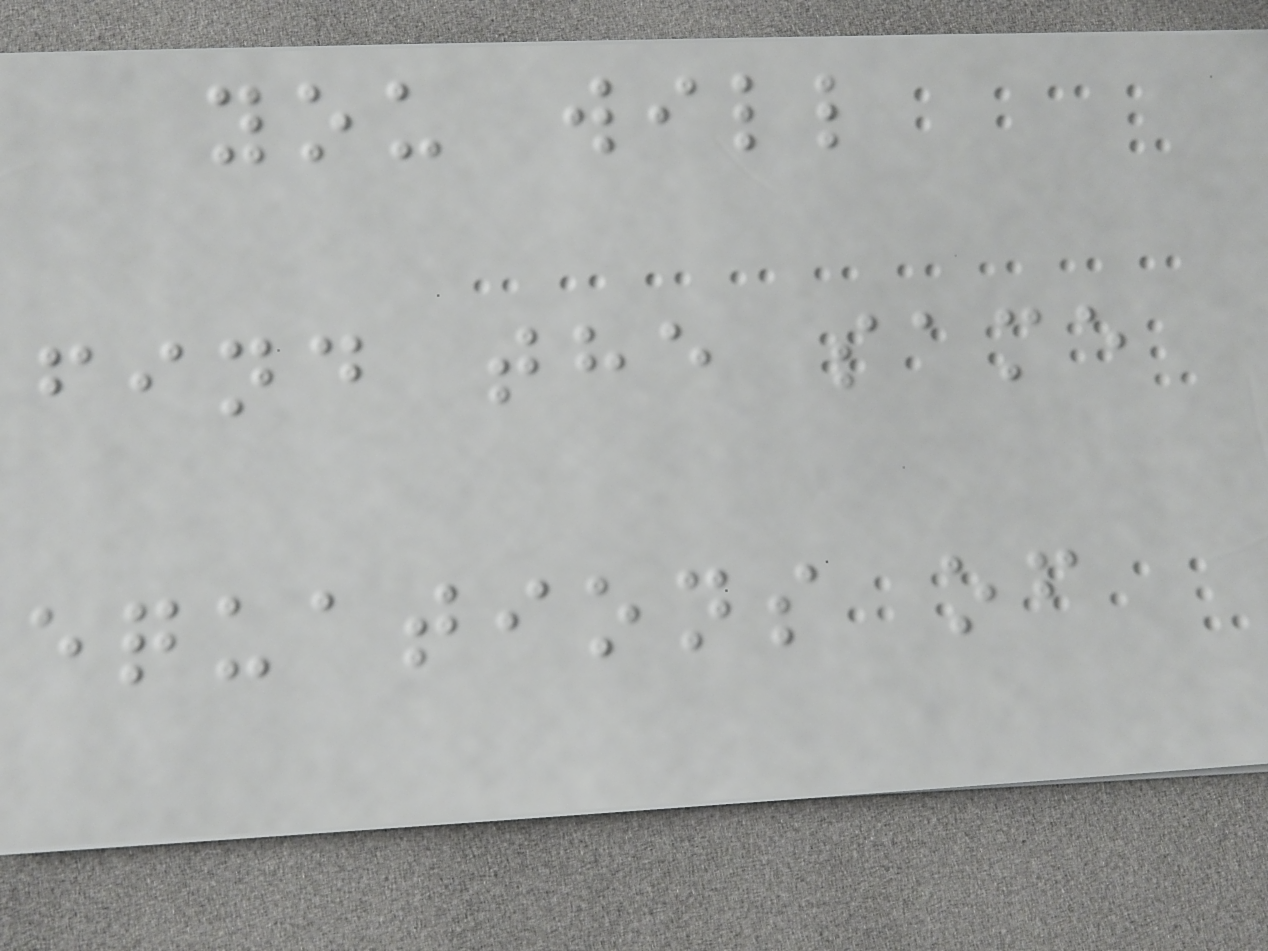you will
find the same
equations of
